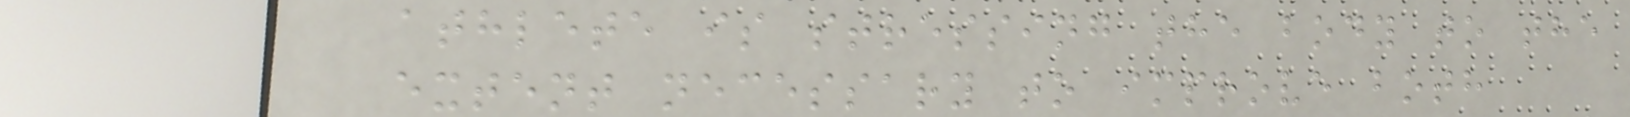athlete is stressing the body to the
extent necessary to improve both
